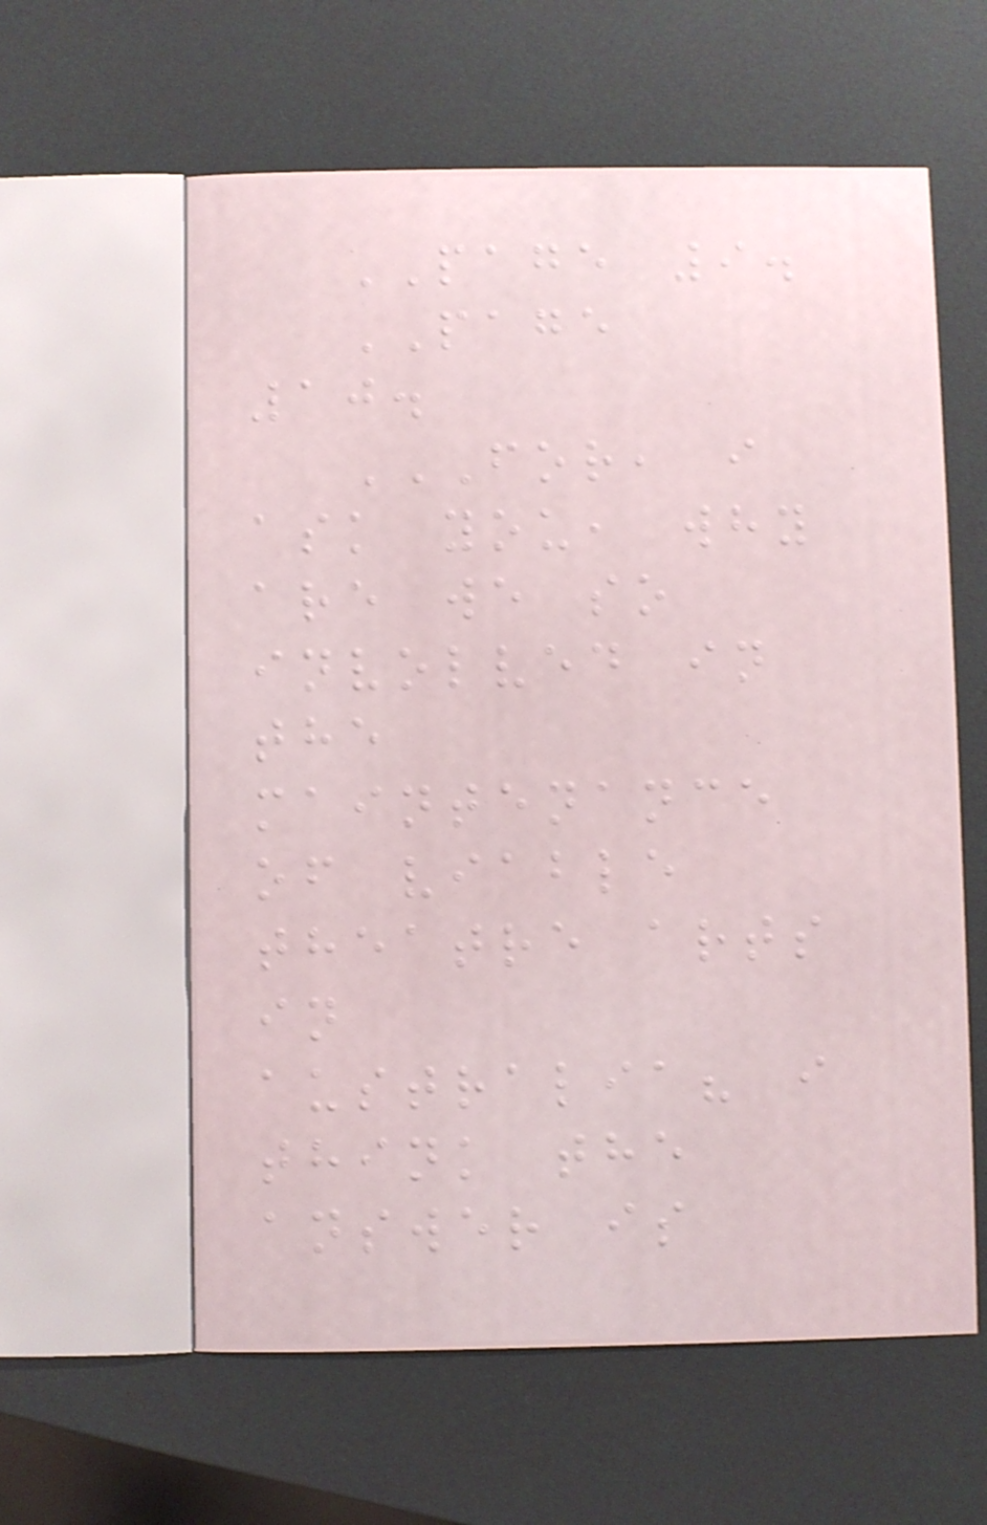PAGE 9.
PAGE
10.
FOR, I
ASK YOU, WHY
ARE WE SO
INVOLVED IN
THE
MAINTENANCE
OF VIABLE
THEATRE ARTS
IN
AUSTRALIA? I
THINK THE
ANSWER IS
